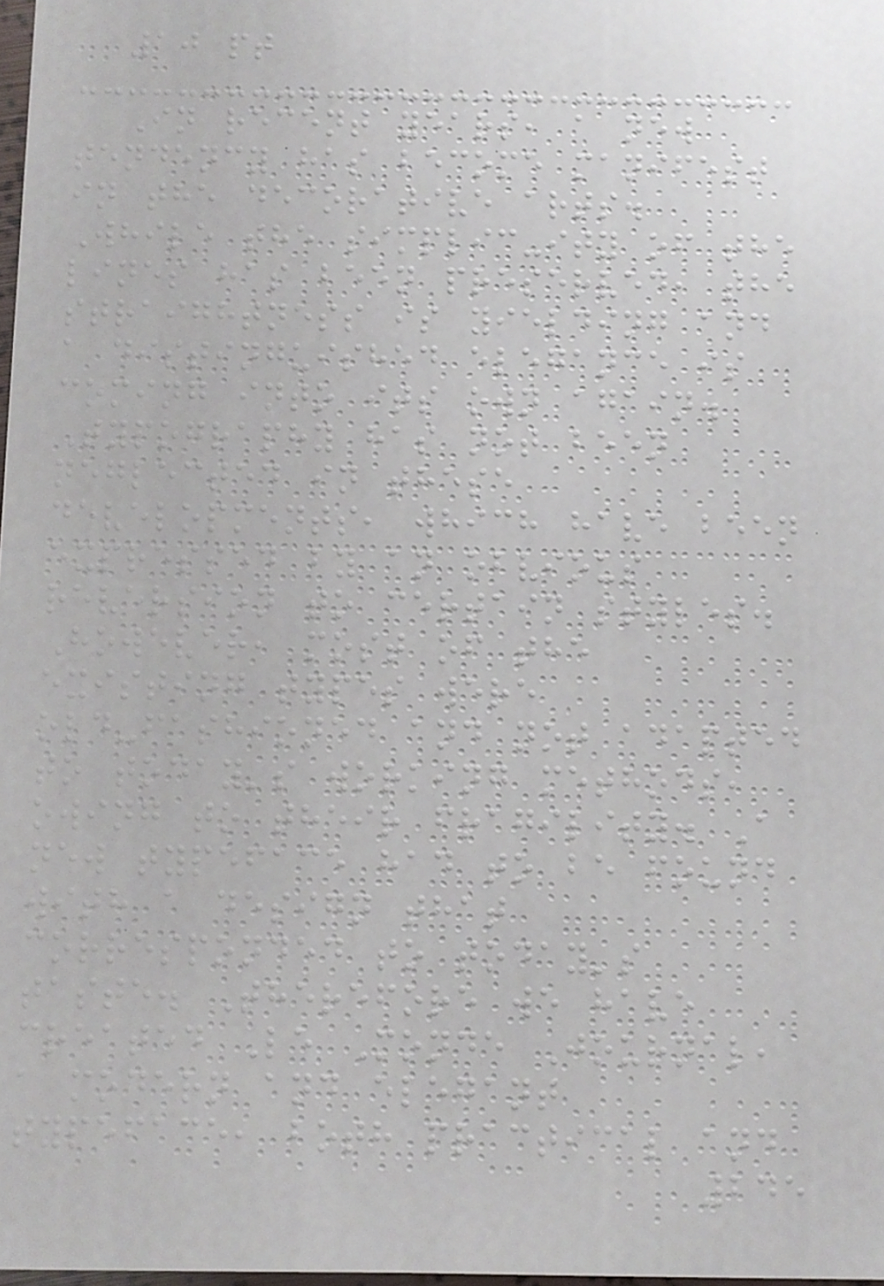10 pt
In recent years, a new
tendency has become manifest
in the decorative arts.
While the simplic-ity of the
lines has been preserved, the
straightness is yielding and
a distinguished elegance is
coming into its own again.
Typography has not been
neglected in these
developments, which have been
expressed by an obvious
reversion to certain styles.
However, most of the
existing types were
old-fashioned and not adapted
to today's working methods,
owing to their fragility. A
new typeface had to be found
with a design that
corresponded to today's
taste. Therefore we have
created Le Monde Journal,
a modern and elegant
typeface, both practical and
245
